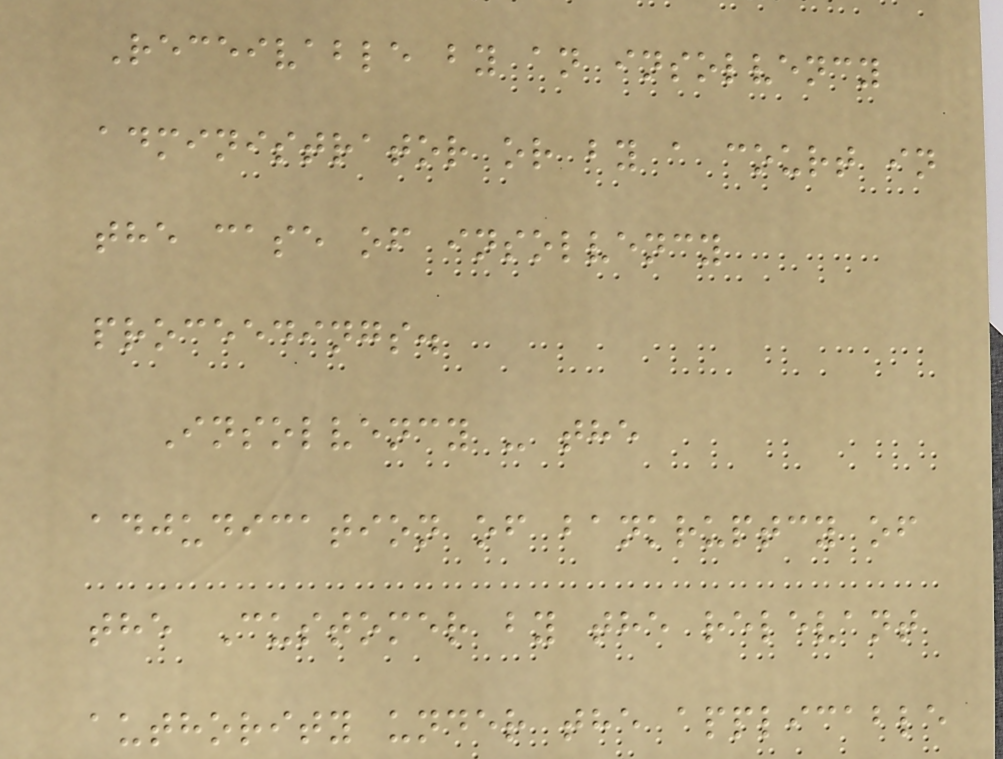Receivable by an insolvency
administrator or by a court in
the case of insolvency
proceedings.
Insolvency - the
adjudication of bankruptcy of
the Customer by the relevant
authority under the applicable
